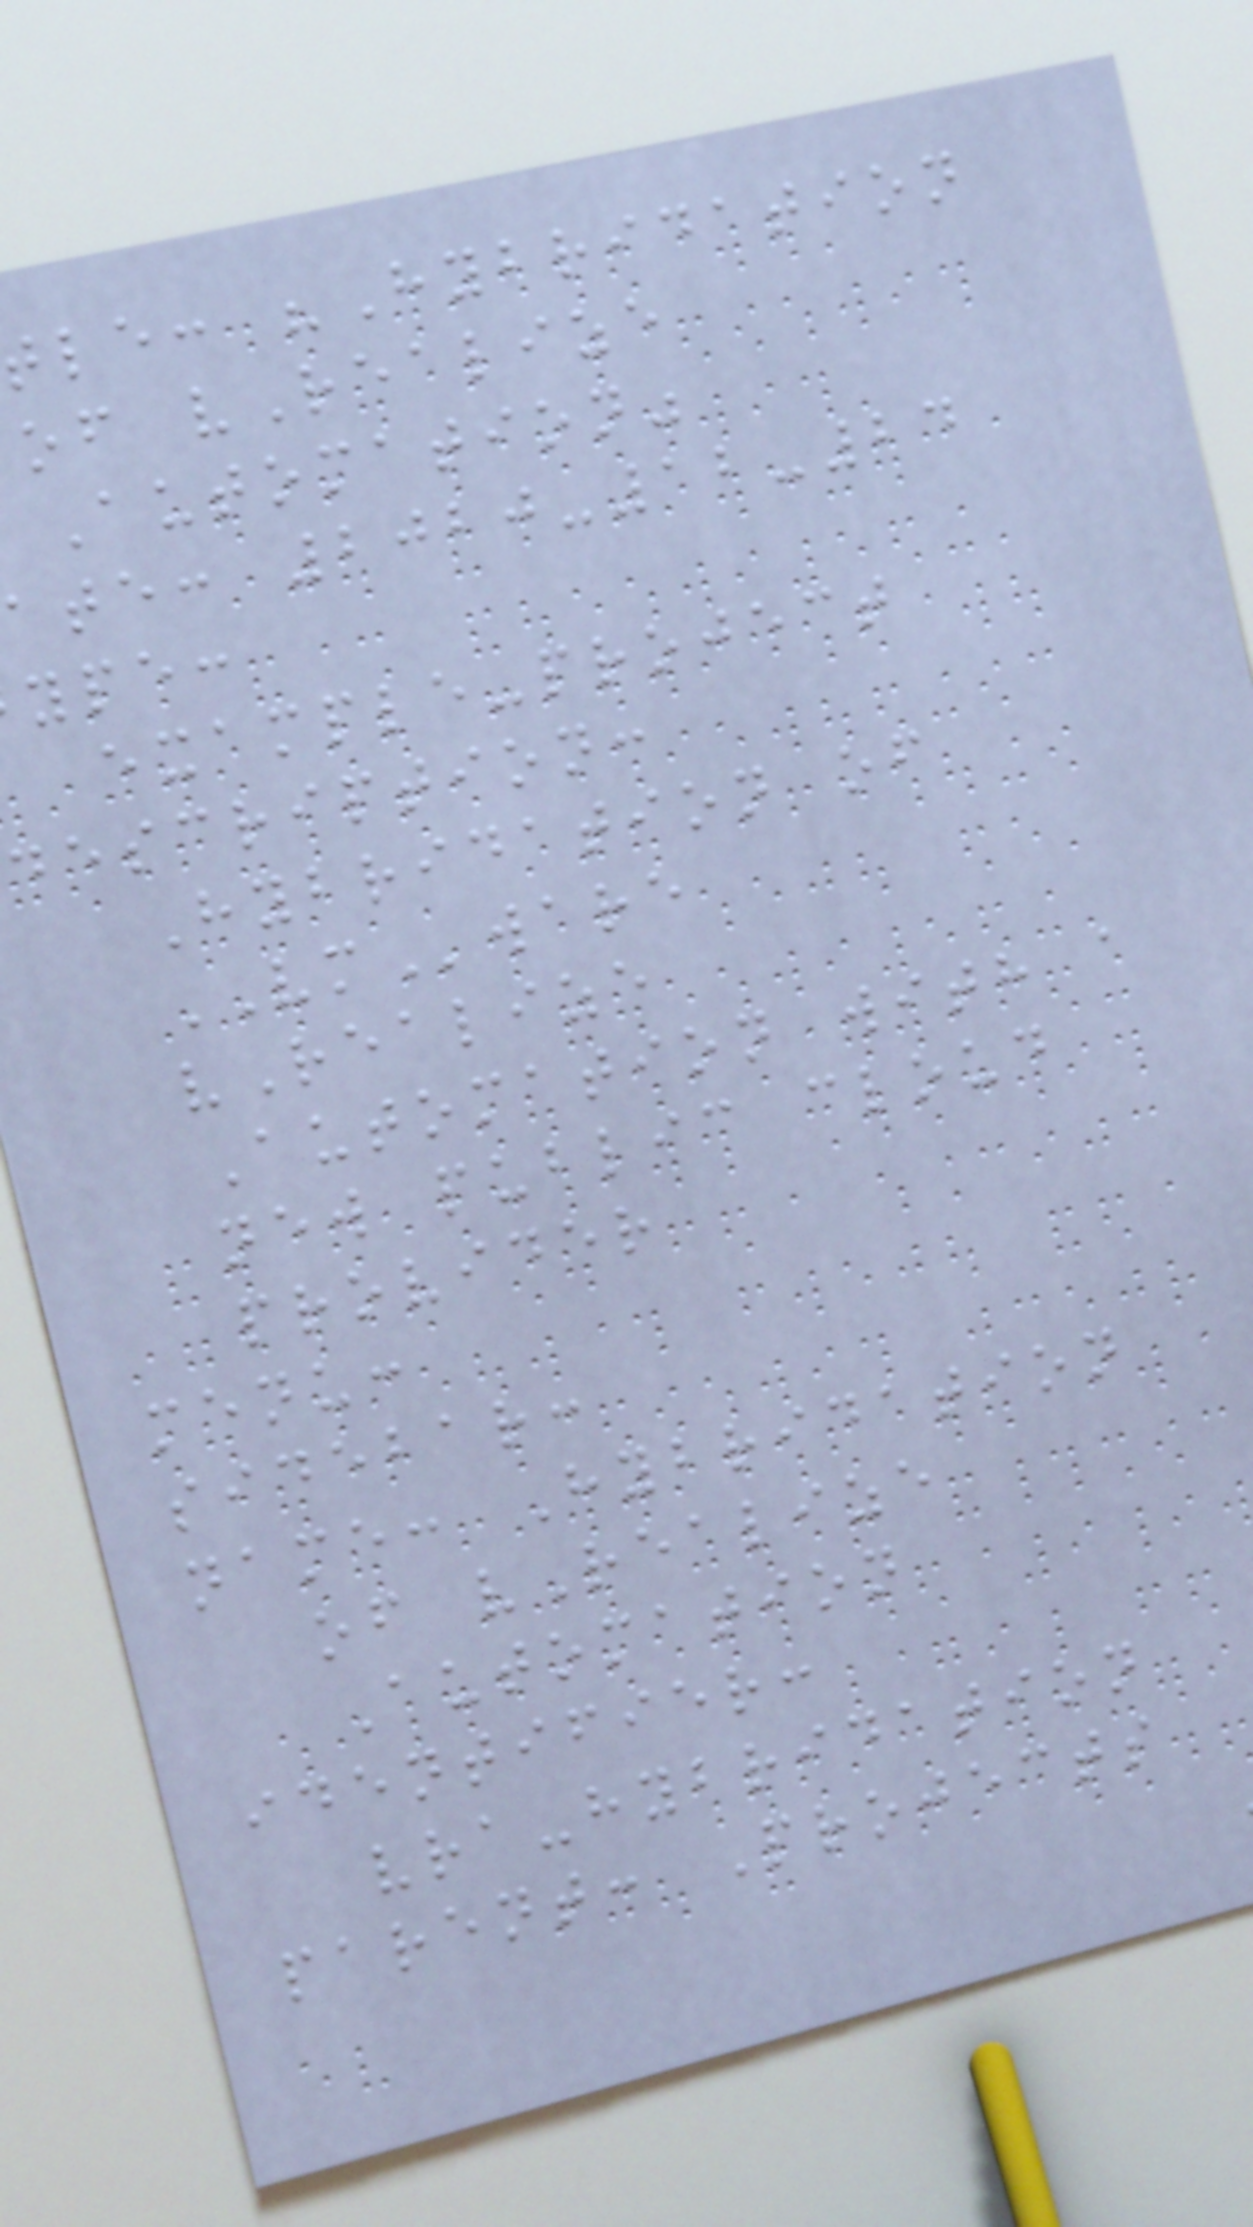le: "Hybridation
of vRealize
Automation"
ate: 2020-12-24
ype:
example-project
description:
Hybridation of
VMware
vRealize
Automation with a
new public cloud
provider
menu:
sidebar:
name: Hybridation
of vRealize
Automation
identifier:
vra-hybridation
parent: Projects
